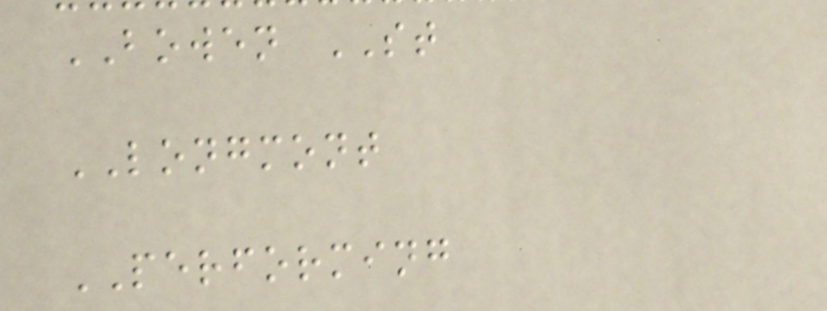BOWEN ST
LONGMONT
PERFORMING
